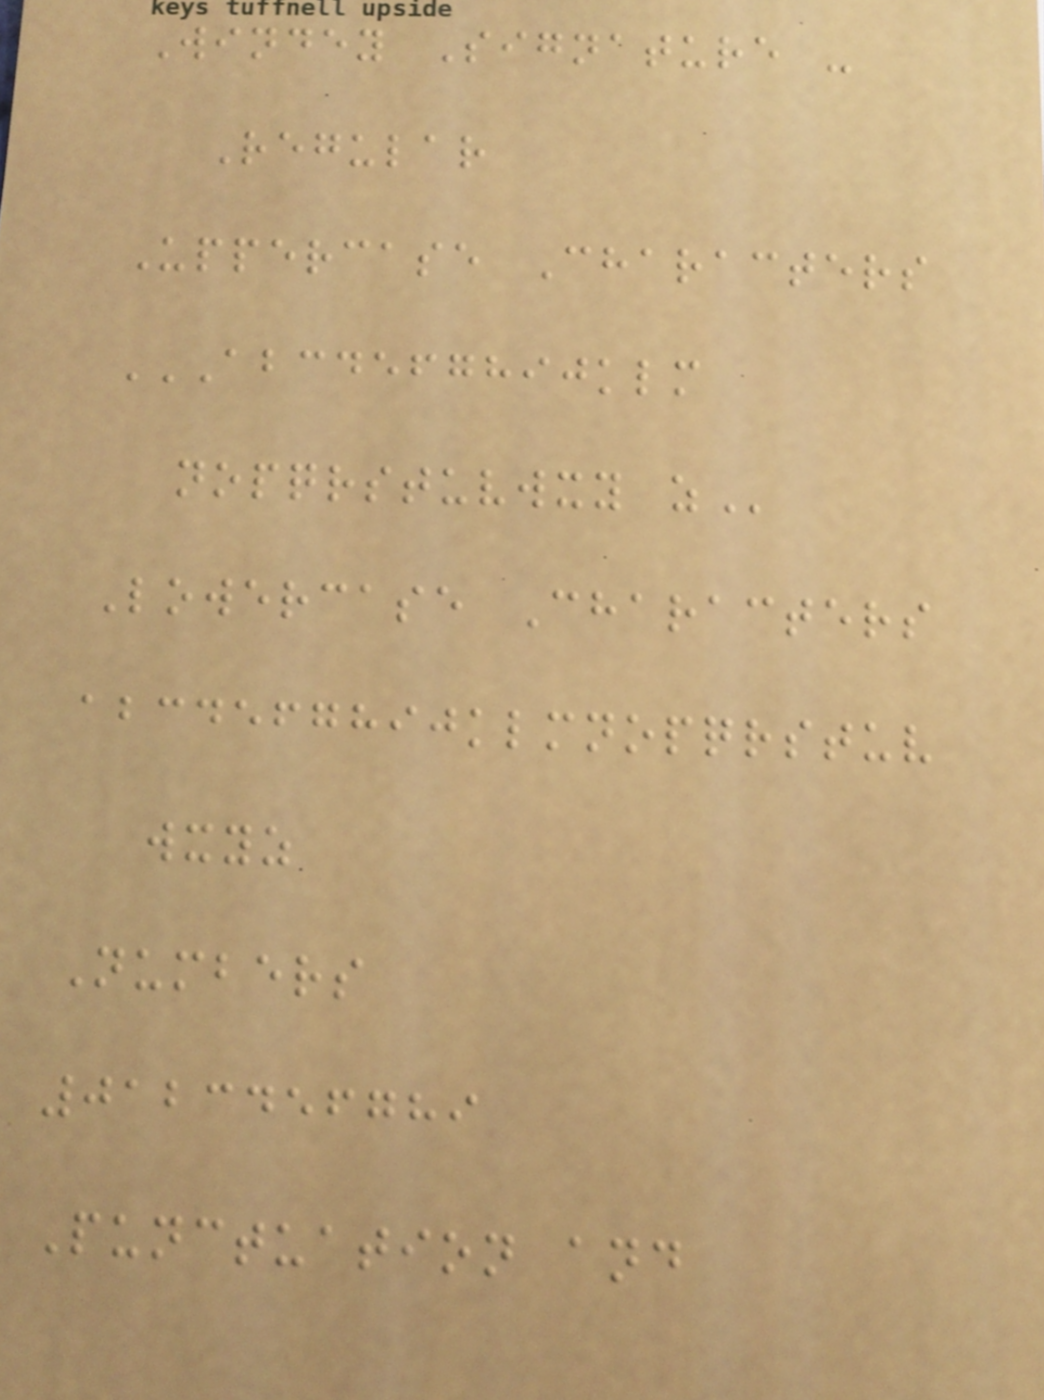Windey Signature -
Regular
Uppercase Characters
ABCDEFGHIJKLM
NOPQRSTUVWXY Z
Lowercase Characters
abcdefghijklmnopqrstuv
wxyz
Numbers
0123456789
Punctuation and
